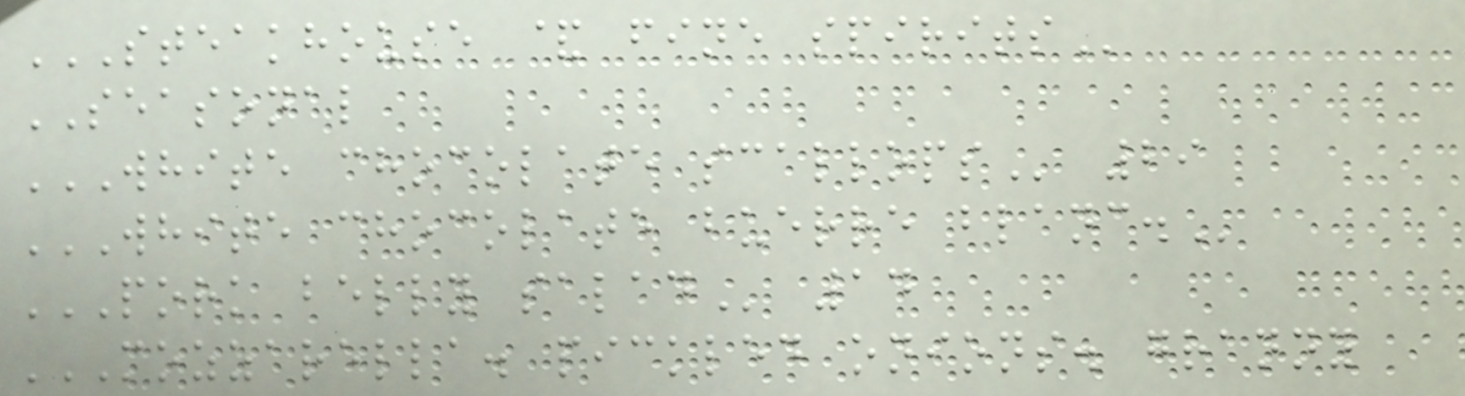STEAKHOUSE & FINE SPIRITS
SEASONAL
WHITE CHOCOLATE SCALLOPS 29
WHITE CHOCOLATE BUERRE BLANC.
PORK BELLY SALAD 14
MOZZARELLA. PICKLED ONIONS. GRANNY
